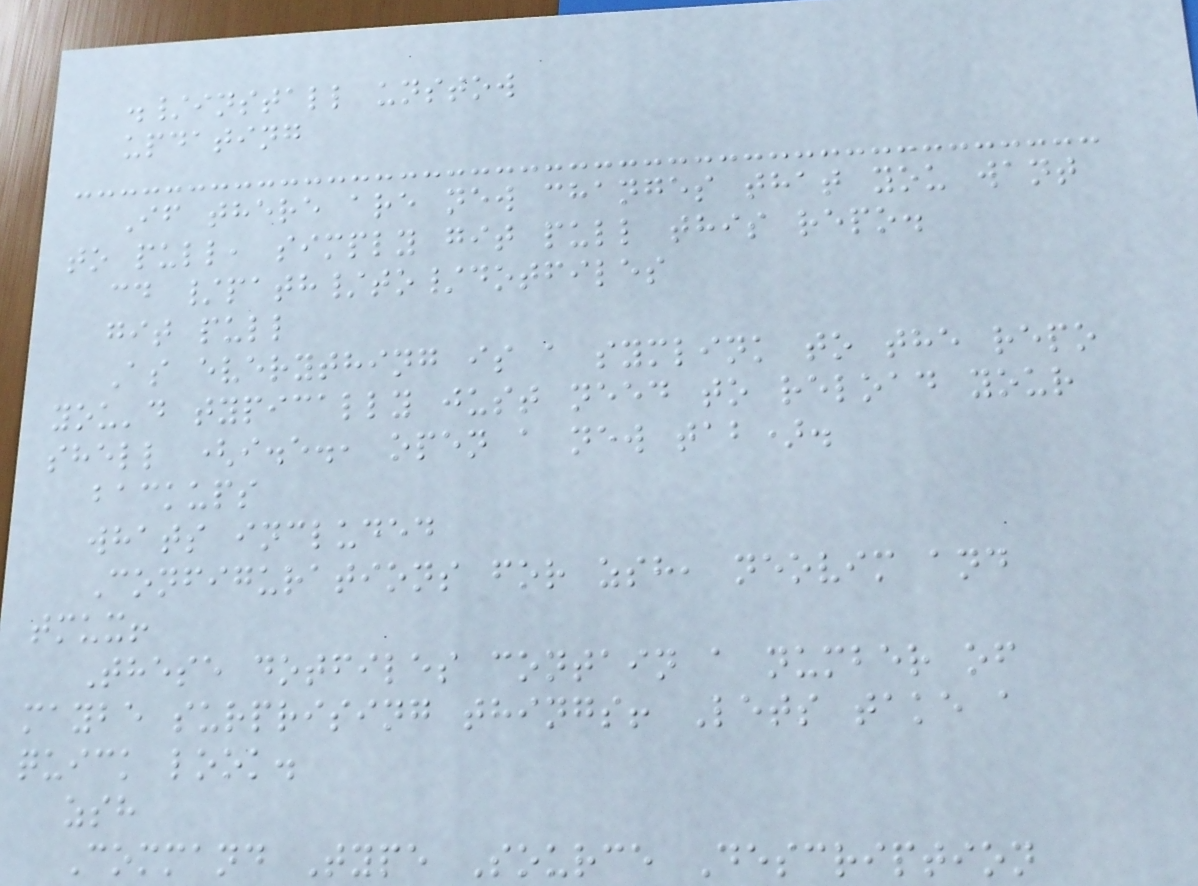./install unstow
updating
If there are new changes that you want
to pull, simply git pull this repo.
cd /path/to/dotfiles
git pull
As everything is a symlink to the repo
you'd typically just need to reload your
shell (i.e., open a new tab).
backups
whats included
Configurations for zsh, neovim and
tmux!
These dotfiles contain a number of
maybe surprising things! Lets take a
quick look.
zsh
Command Type Source Description
